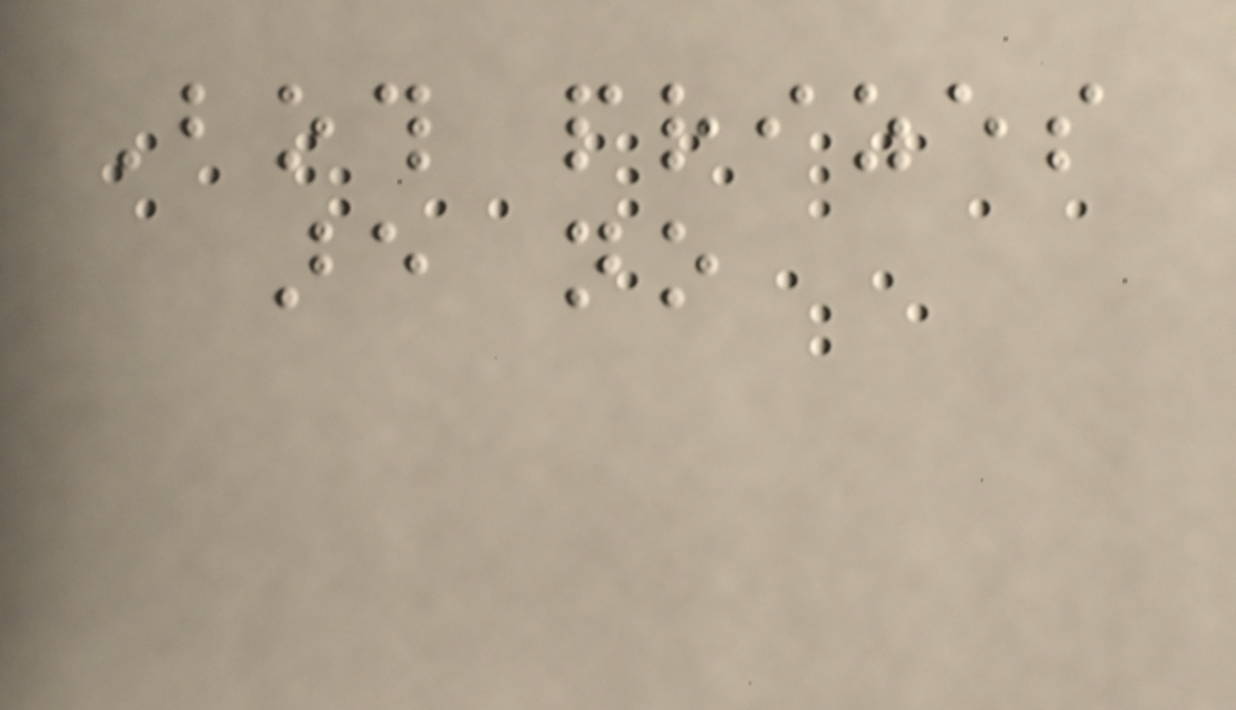Both prizes
are no
